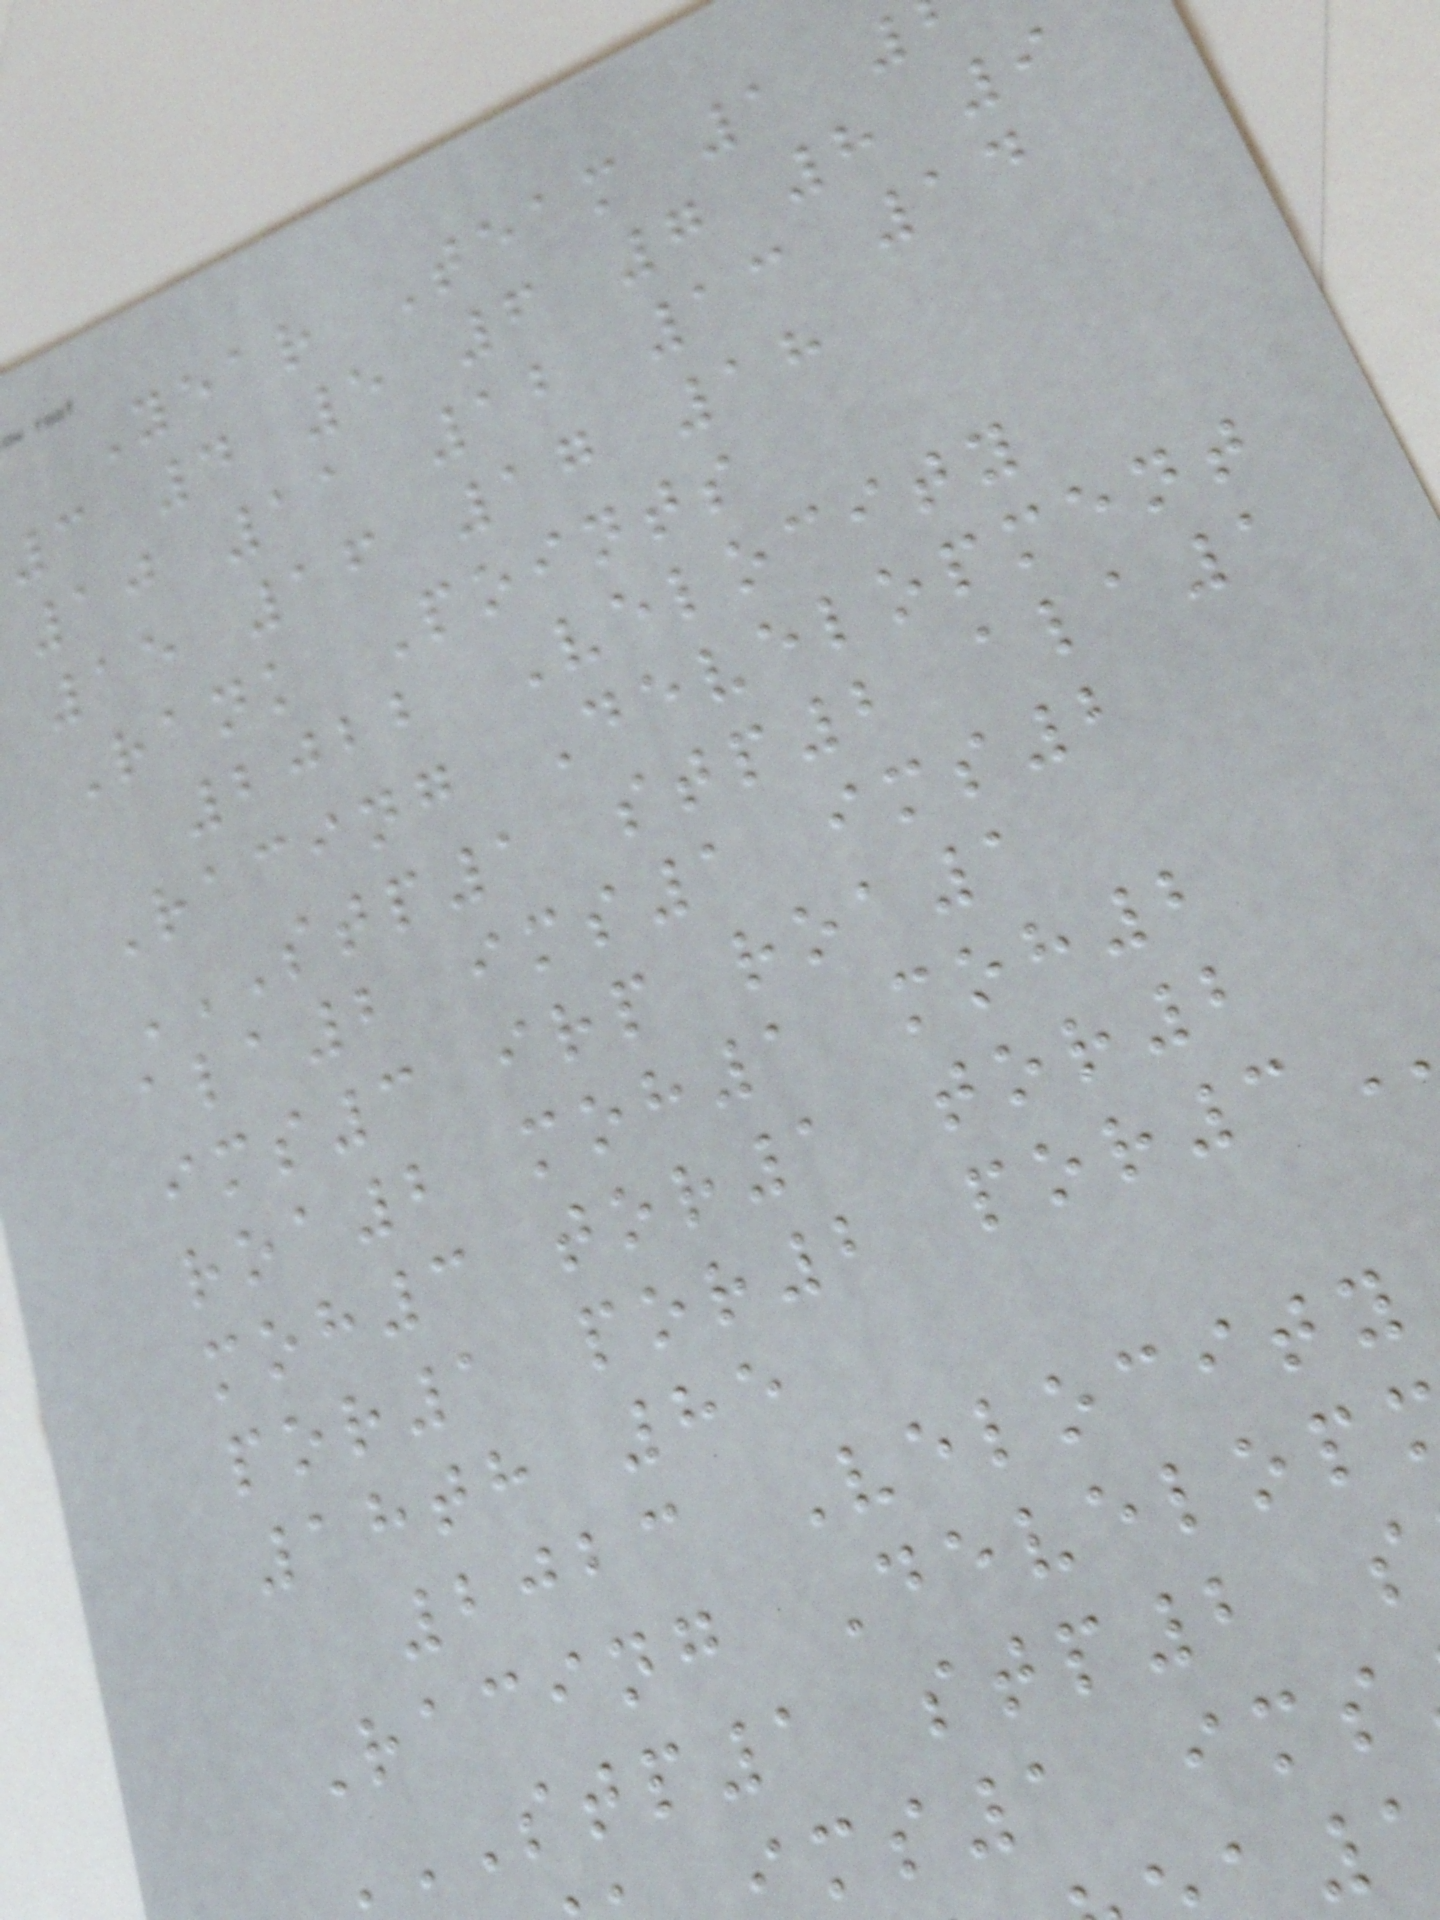Year Team 1
3 4 5 6 7 8 9
10 11 12 13 14
15 16 17 18
Rank Points
2022 Velocity
Racing Development
STP1 STP2 ALA1
ala2 ims1 ims2
ims3 irp roa1
roa2 moh1 moh2
moh3 tor1 tor2
por1 por2
18th 85
2023 Velocity
Racing Develop
ims1
